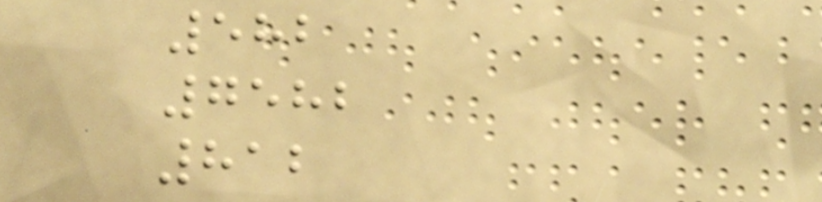582
7582
812
